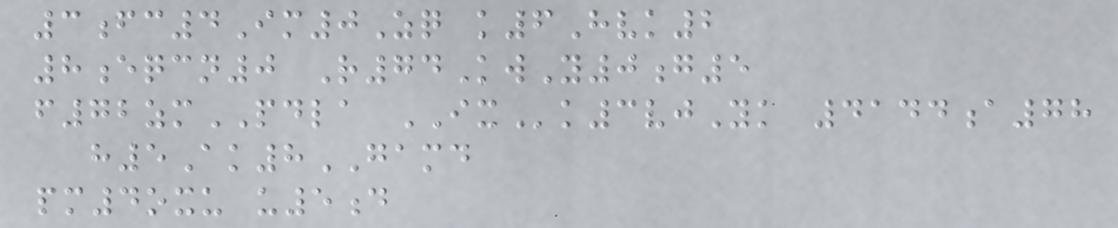3fc4Im0Zq k6Hvk2
8eqcn0 R74KwY0g5
f72zmPDLA IXk3vjYk 4144a78
h5Ak8GAMD
pm4oxu u5d
